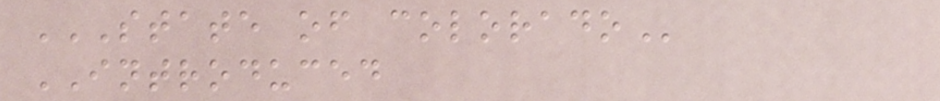STATE OF COLORADO
INTRODUCED
